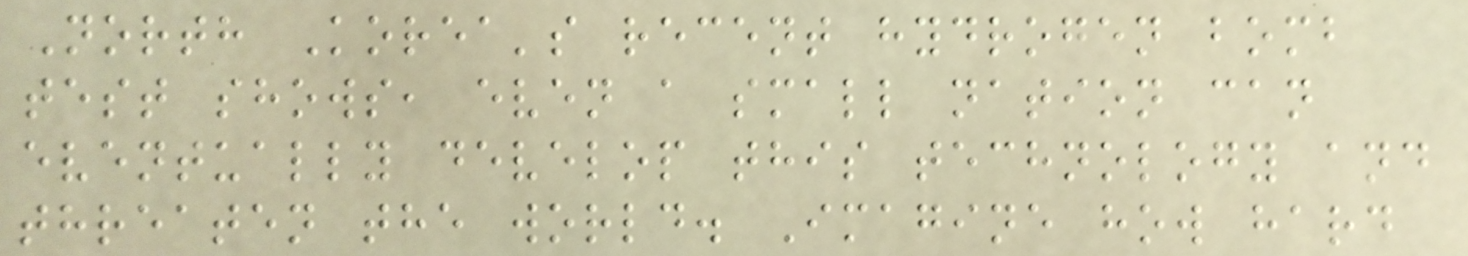North Korea's recent hydrogen bomb
test shows, even a small nation can
eventually develop this technology and
threaten the world. Imagine how hard
